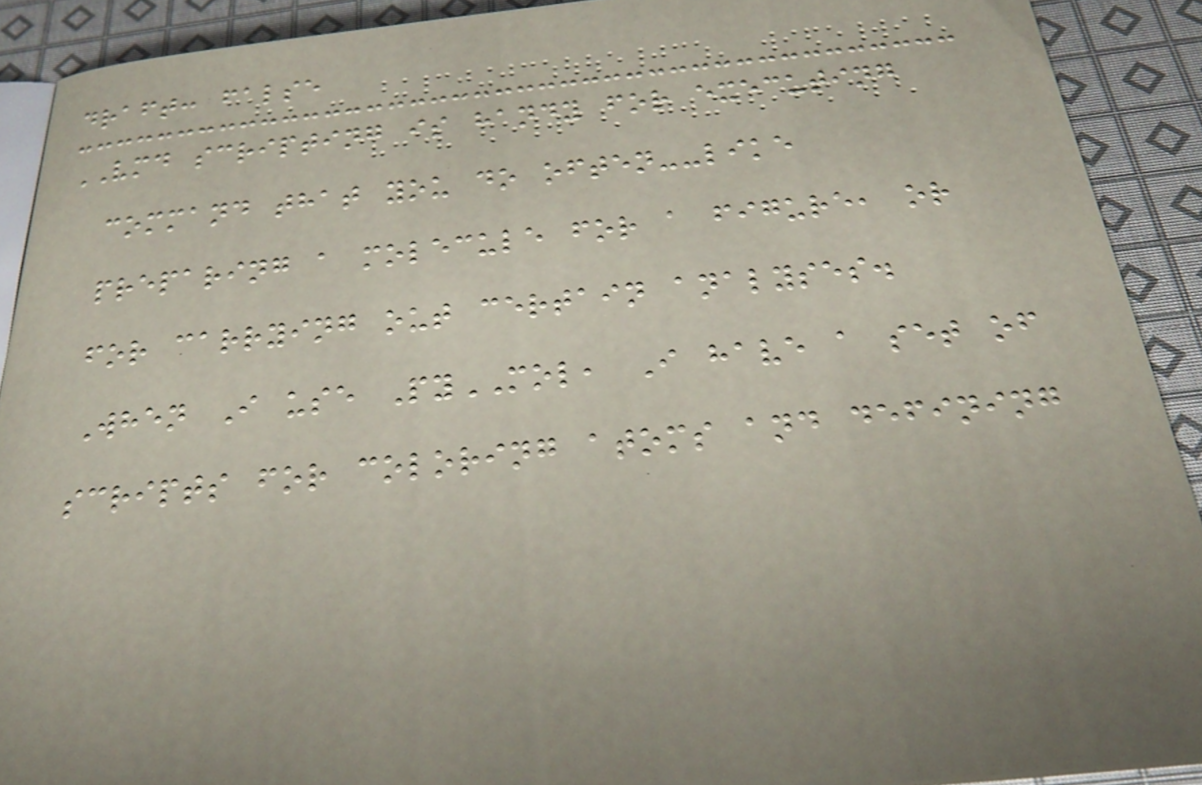draft: false
VMD scripting is handy for executing
command that you do often--like
preparing a molecule for a figure, or
for carrying out certain analyses.
When I use PyMOL, I have a set of
scripts for coloring atoms and defining
